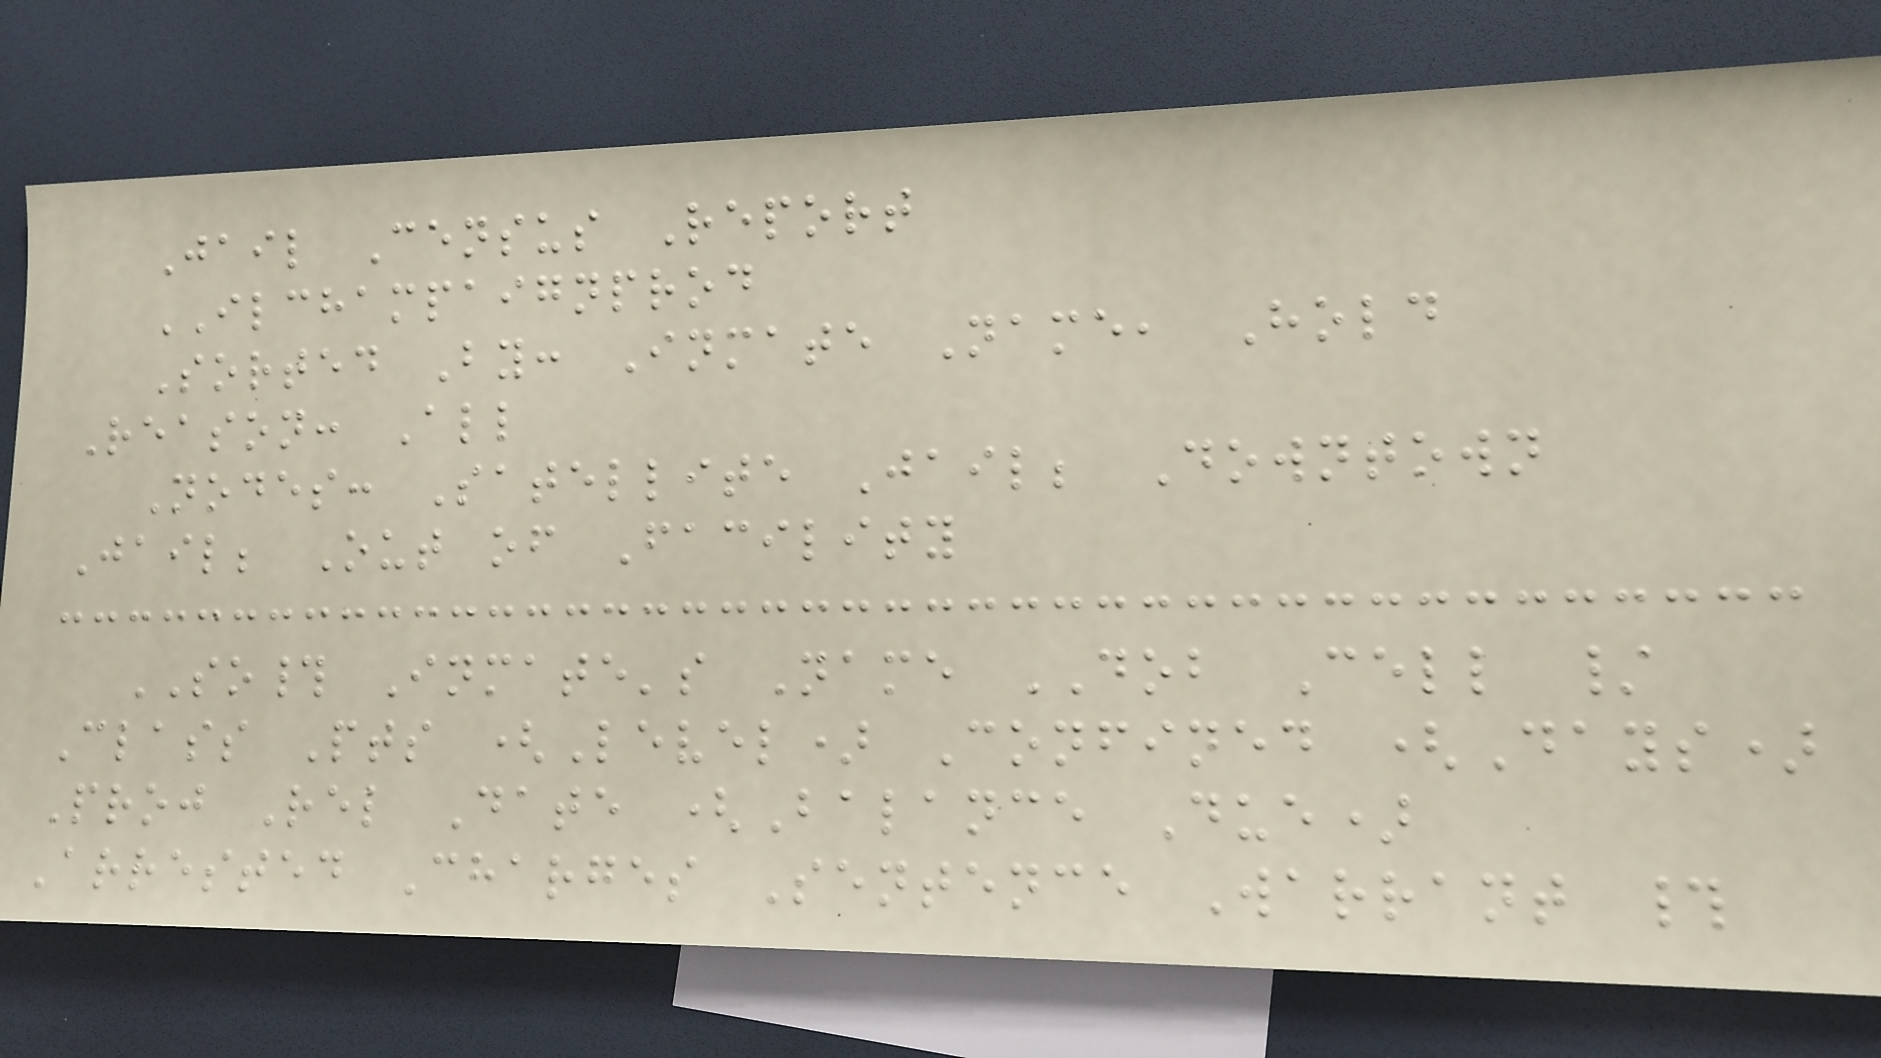Jail Census Report
ILCHAMPAIGNPROD
Sorted By: Inmate Name, Hold
Reason: All
Nodes: Satellite Jail; Downtown
Jail; Out of Facility
SO# Inmate's Name DOB Cell /
Class Pts (Level) Confined (Days)
Proj Rel Date (Balance Due)
Arrested Charges Sentence Warrant #
